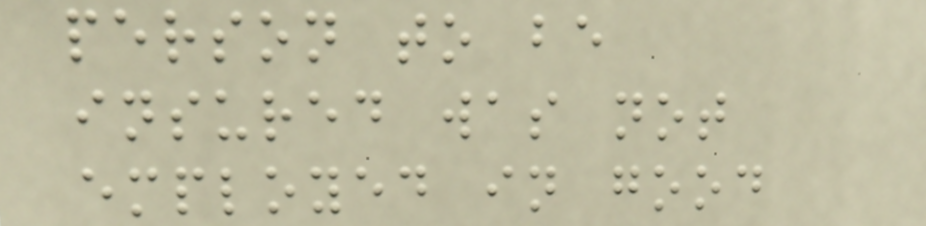person to be
insured was not
employed in good
